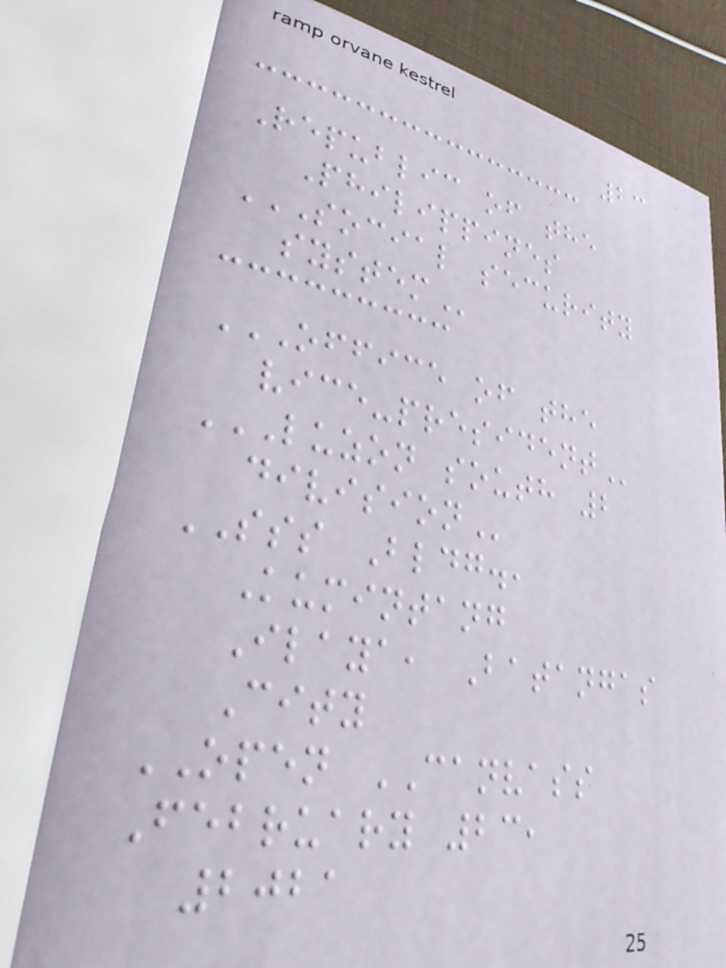23
Republic of the
Philippines
SOCIAL SECURITY
SYSTEM
OFFICE OF THE
VICE-PRESIDENT
LUZON SOUTH 2
DIVISION
SSS Bldg.,
Kumintang
Ilaya, Batangas
City
OPEN CANVASS
February 23,
2021
